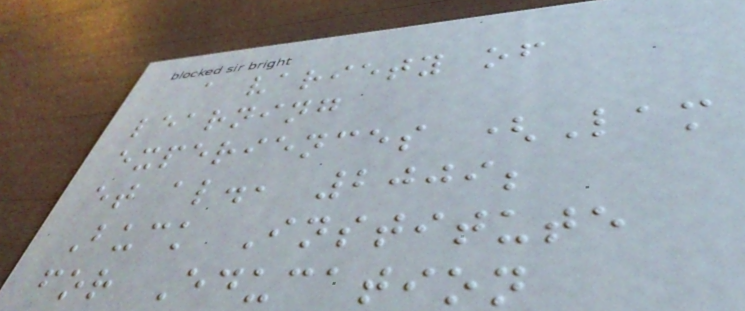a variety of
learning
experiences (Lam
et al., 2009;
Buck Institute
for Education
